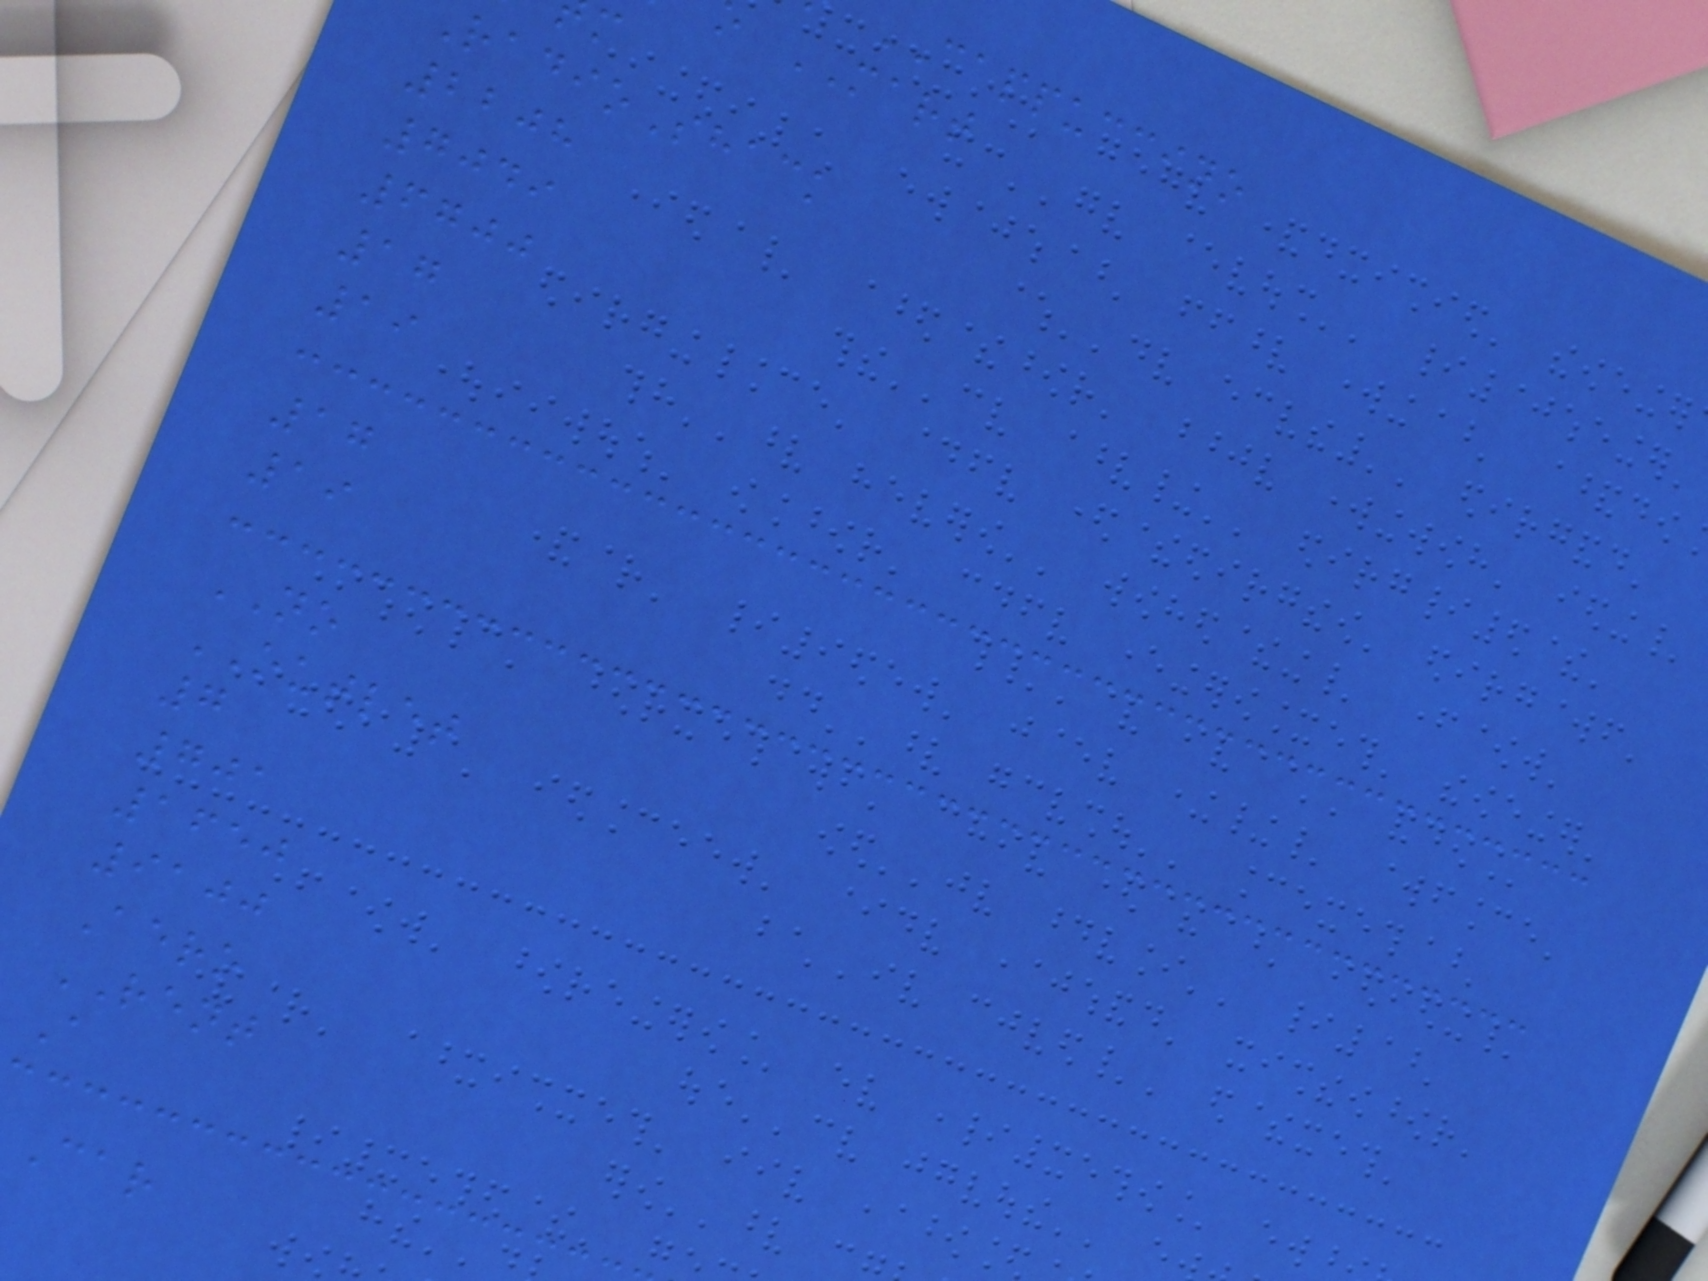CAPPUCCINO
MART
adioShack
2208
7049
6700
17
19
17
19
NO
OUTLET
7
701
1650
9100
Aero
RENT
A
